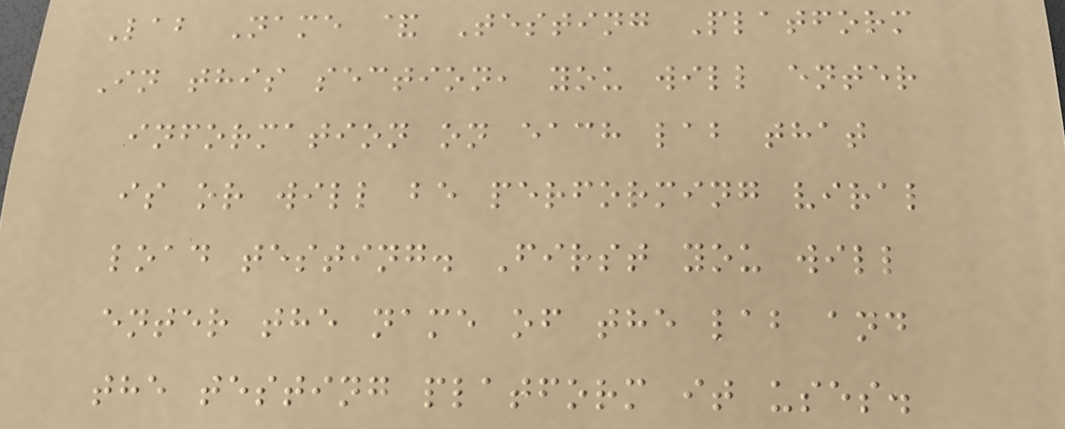Lab Name & Testing Platform
In this section, you will enter
information on each lab that
is or will be performing viral
load testing. First you will
enter the name of the lab and
the testing platform it uses.
